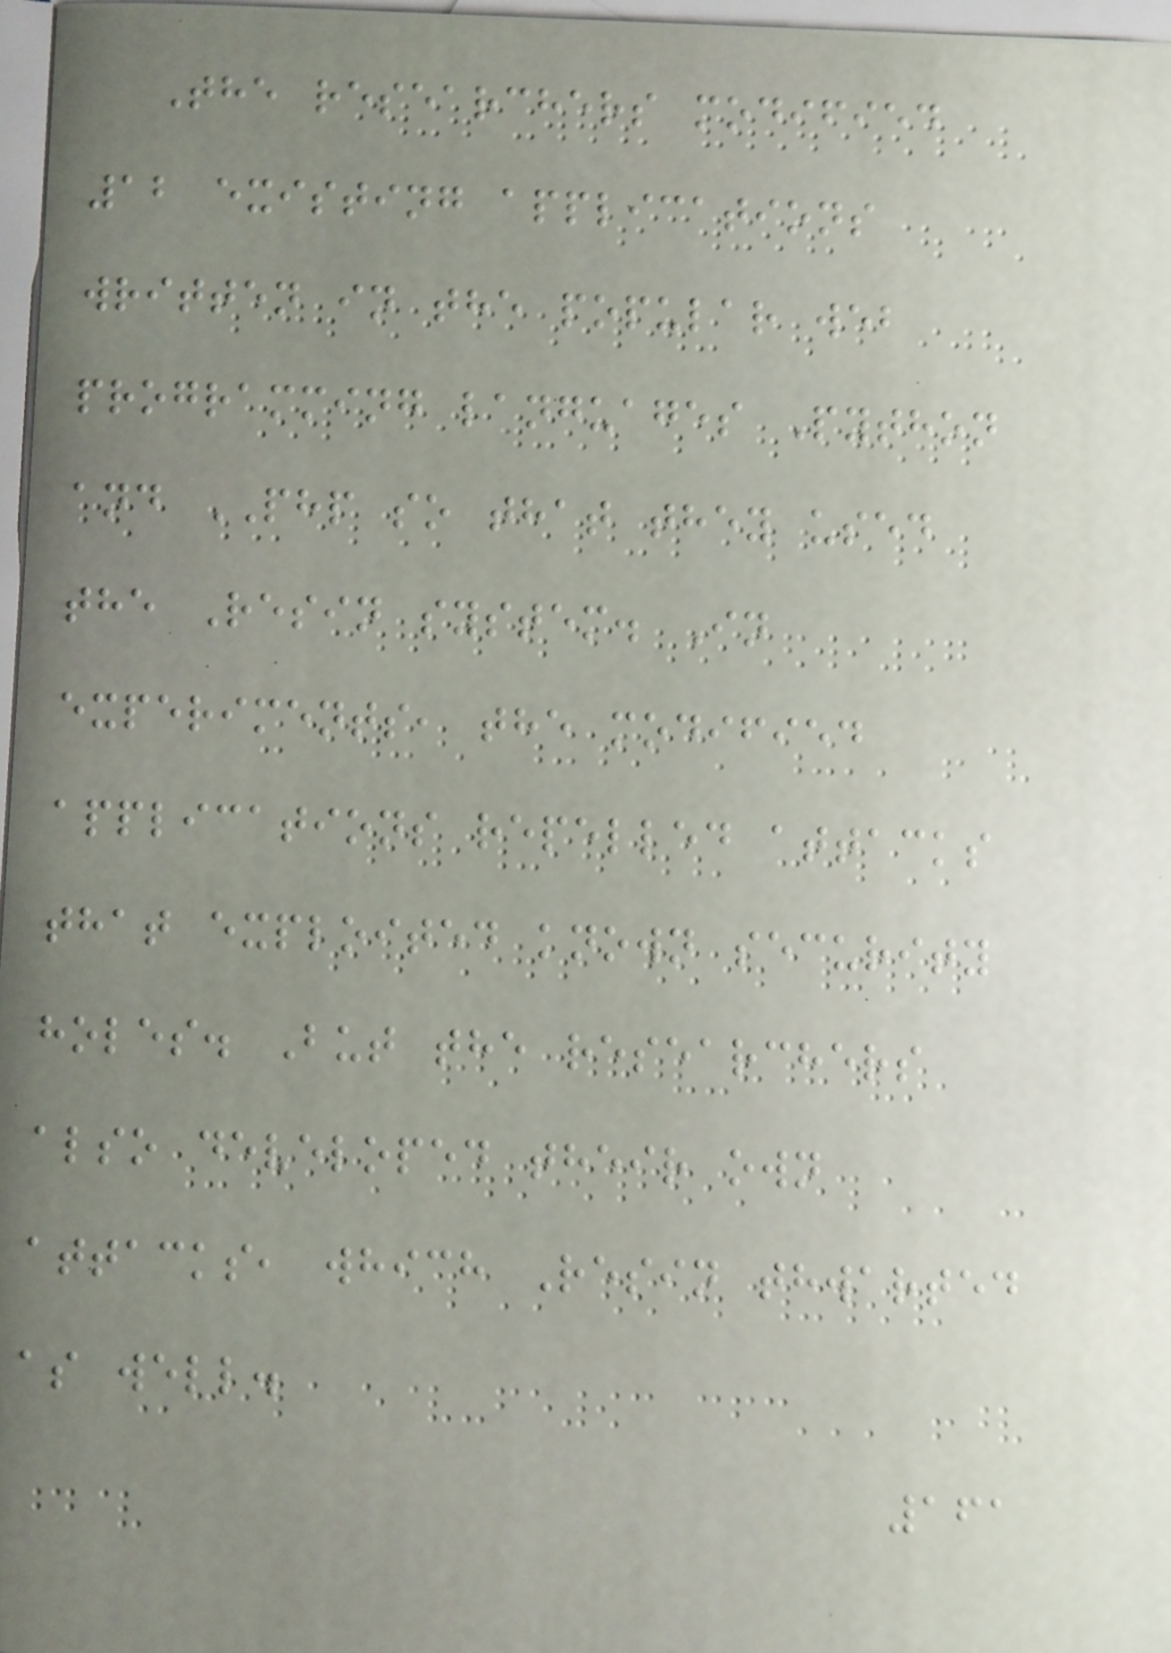The researchers modified
12 existing applications
written in the popular web
programming languages Python
and PHP so that they used
the Resin system. In
experiments, the modified
applications repelled attacks
that exploited known security
holes. But the researchers
also developed their own
attacks, which Resin thwarted
as well.
161
